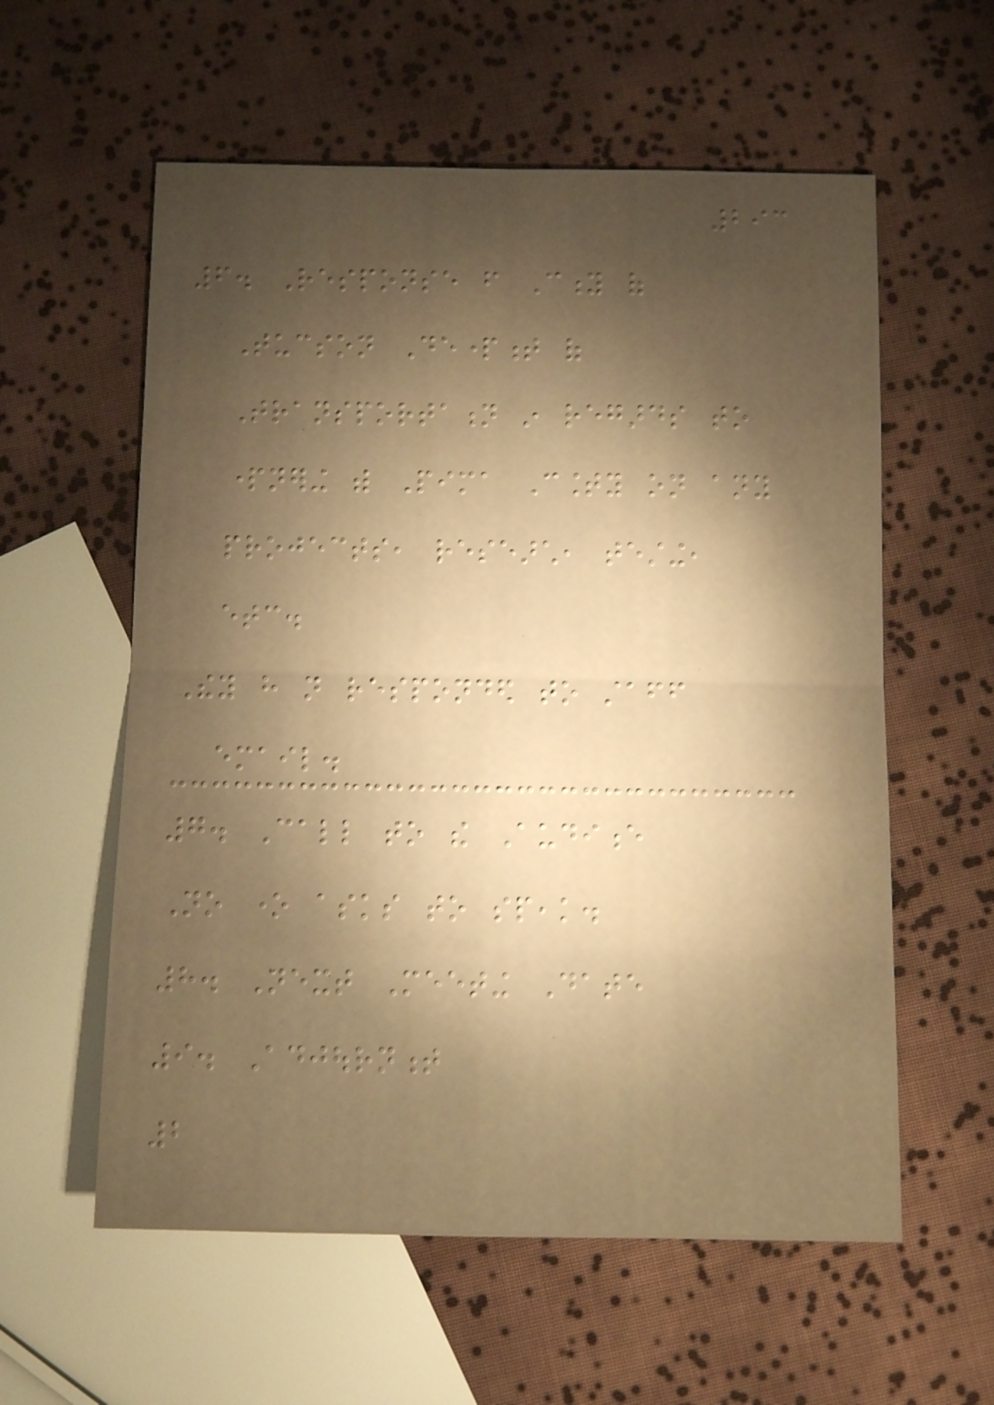293
6. Response from City of
Tucson Department of
Transportation in regards to
partnering with Pima County on any
projects, research, testing,
etc.
They have not responded to staff
email.
7. Call to the Audience
No one asks to speak.
8. Next Meeting Date
9. Adjournment
2
